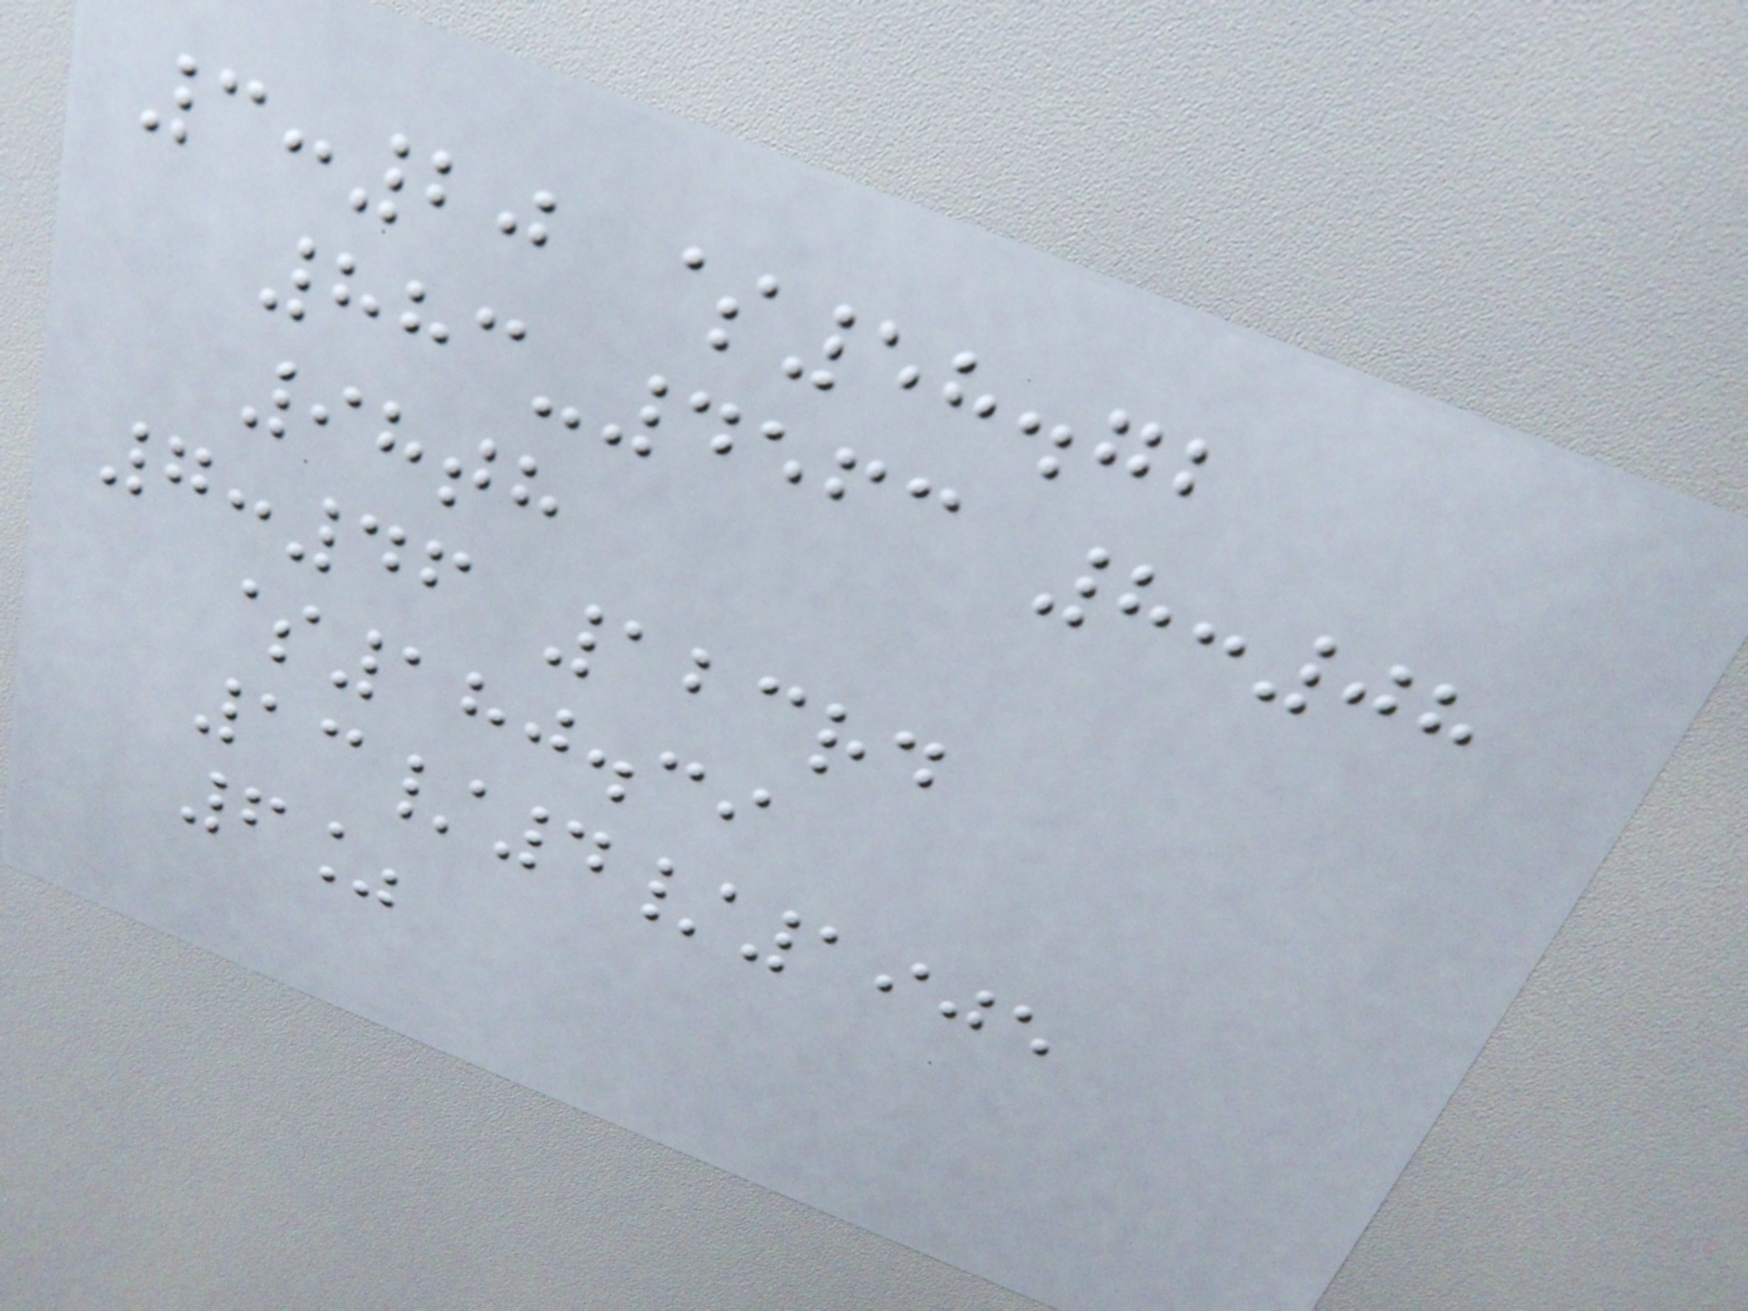3:20 $58.72
883-4563 8:08
98th
7:46 123rd
$180.39
13/4/1905
6%
